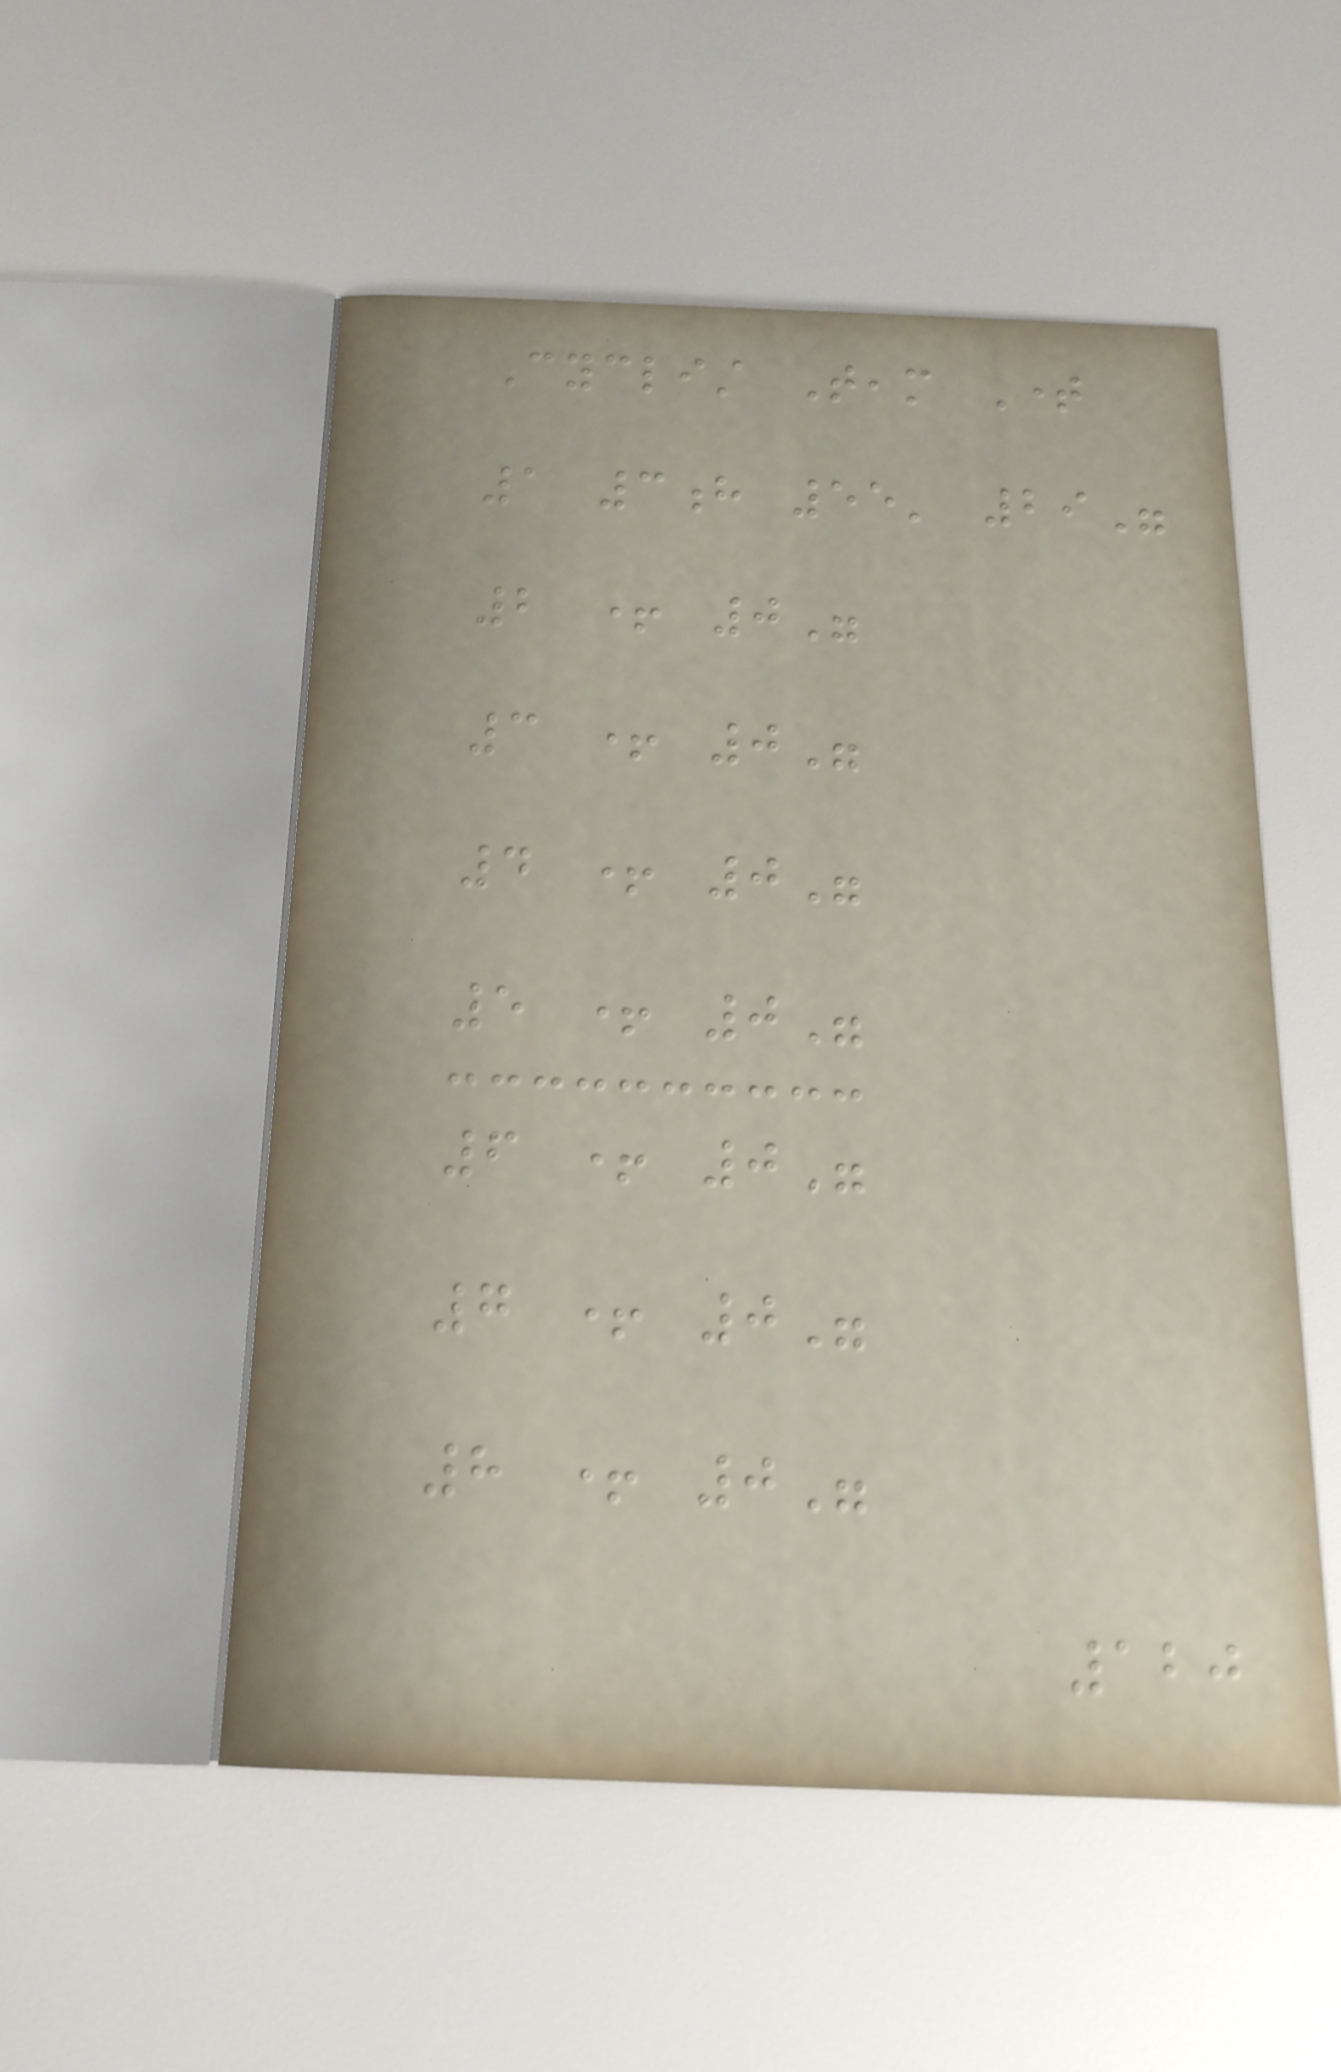Cyclist Team Time
1 3h 55' 29"
2 + 0"
3 + 0"
4 + 0"
5 + 0"
6 + 0"
7 + 0"
8 + 0"
120
